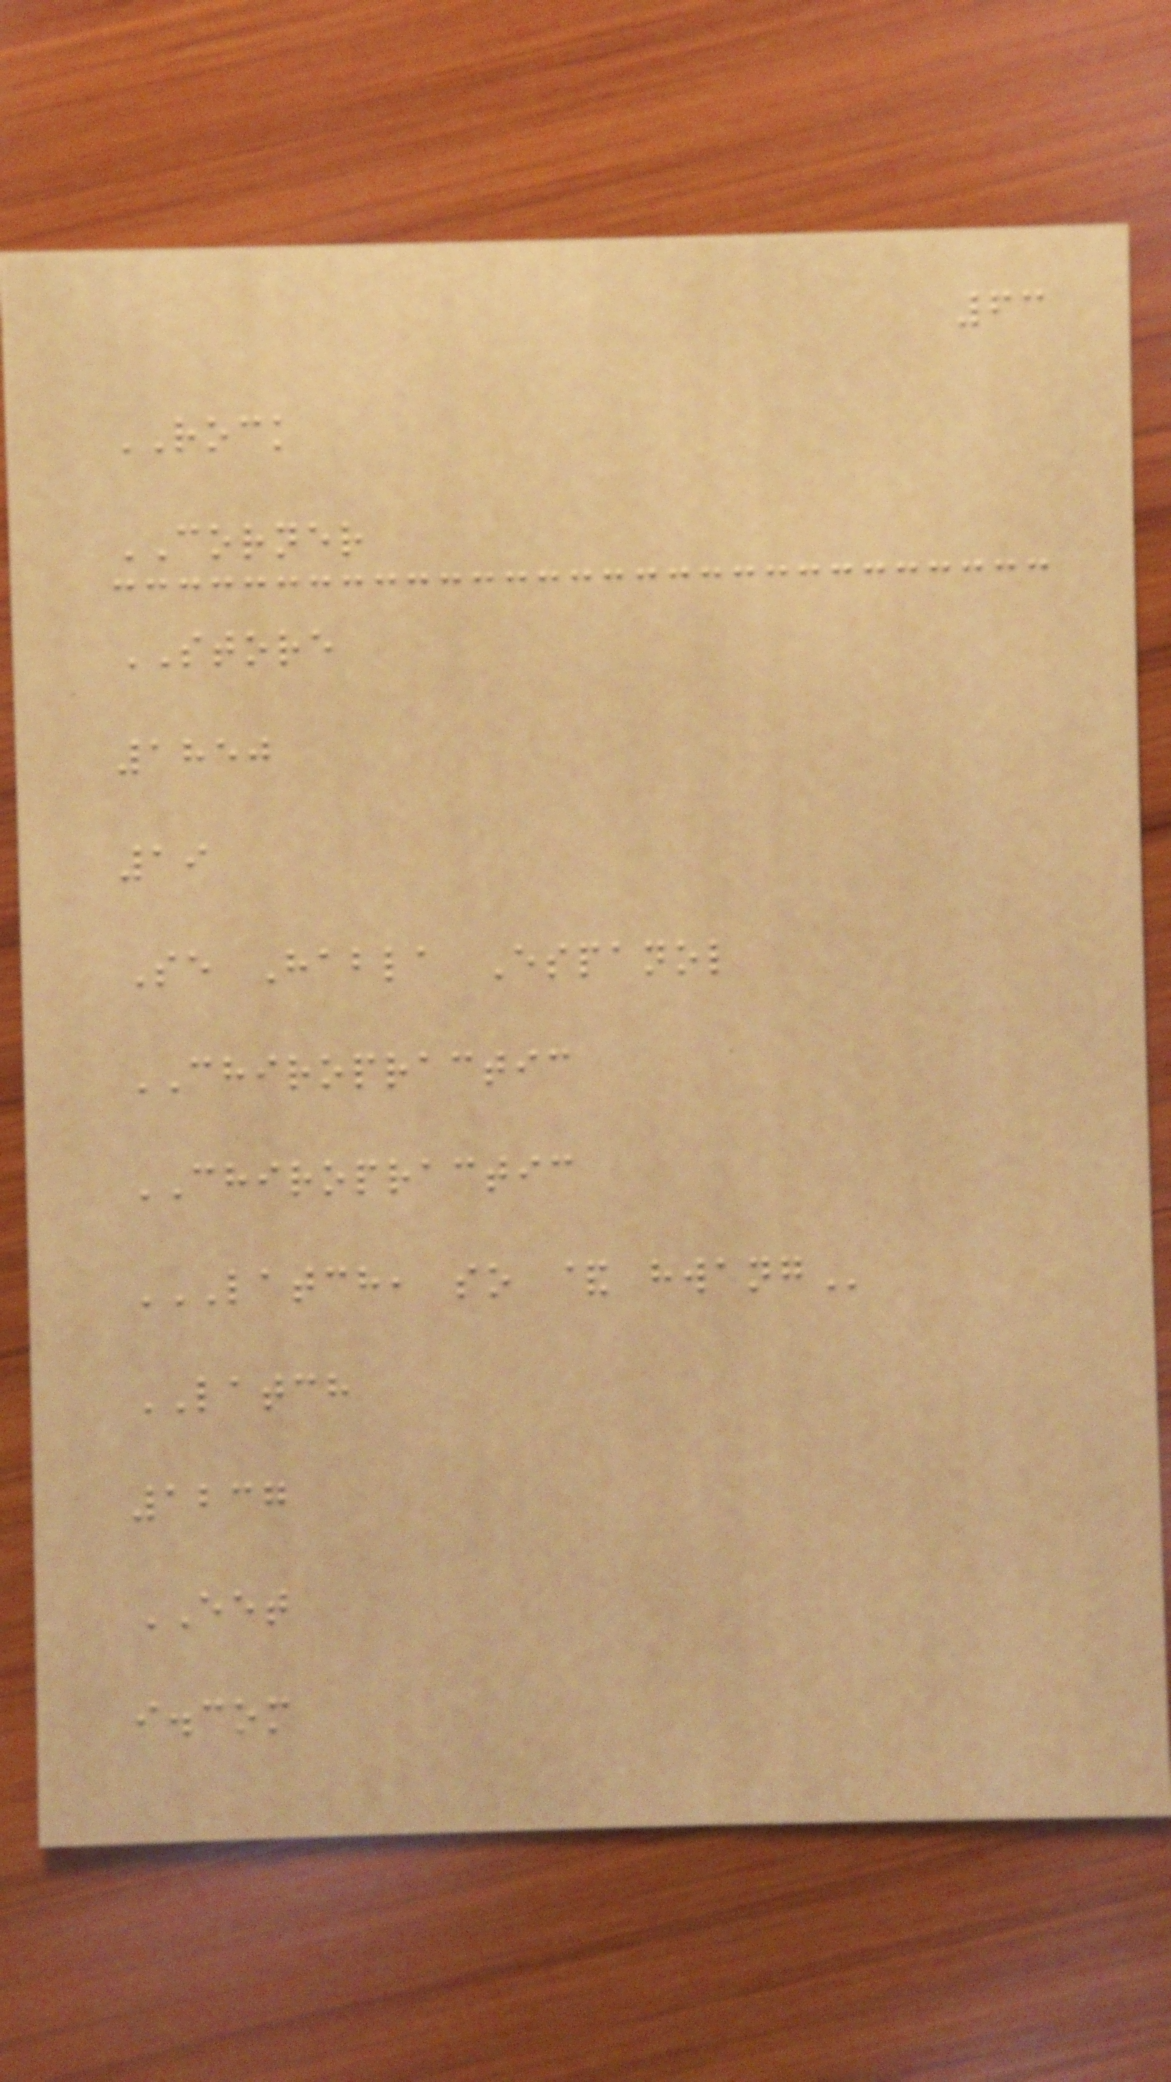63
ROCK
CORNER
STORE
1850
19
Se Habla Espanol
CHIROPRACTIC
CHIROPRACTIC
LATCH, SO & HWANG
LATCH
1237
EET
i.com
